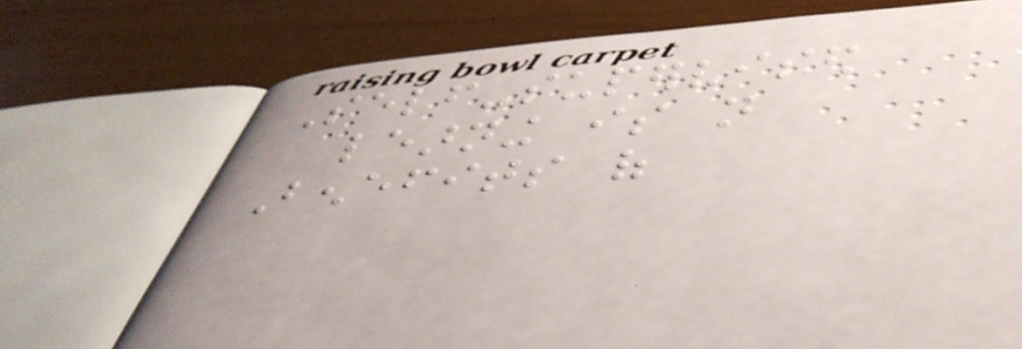Self-supervised
learning is not
Benefits of
